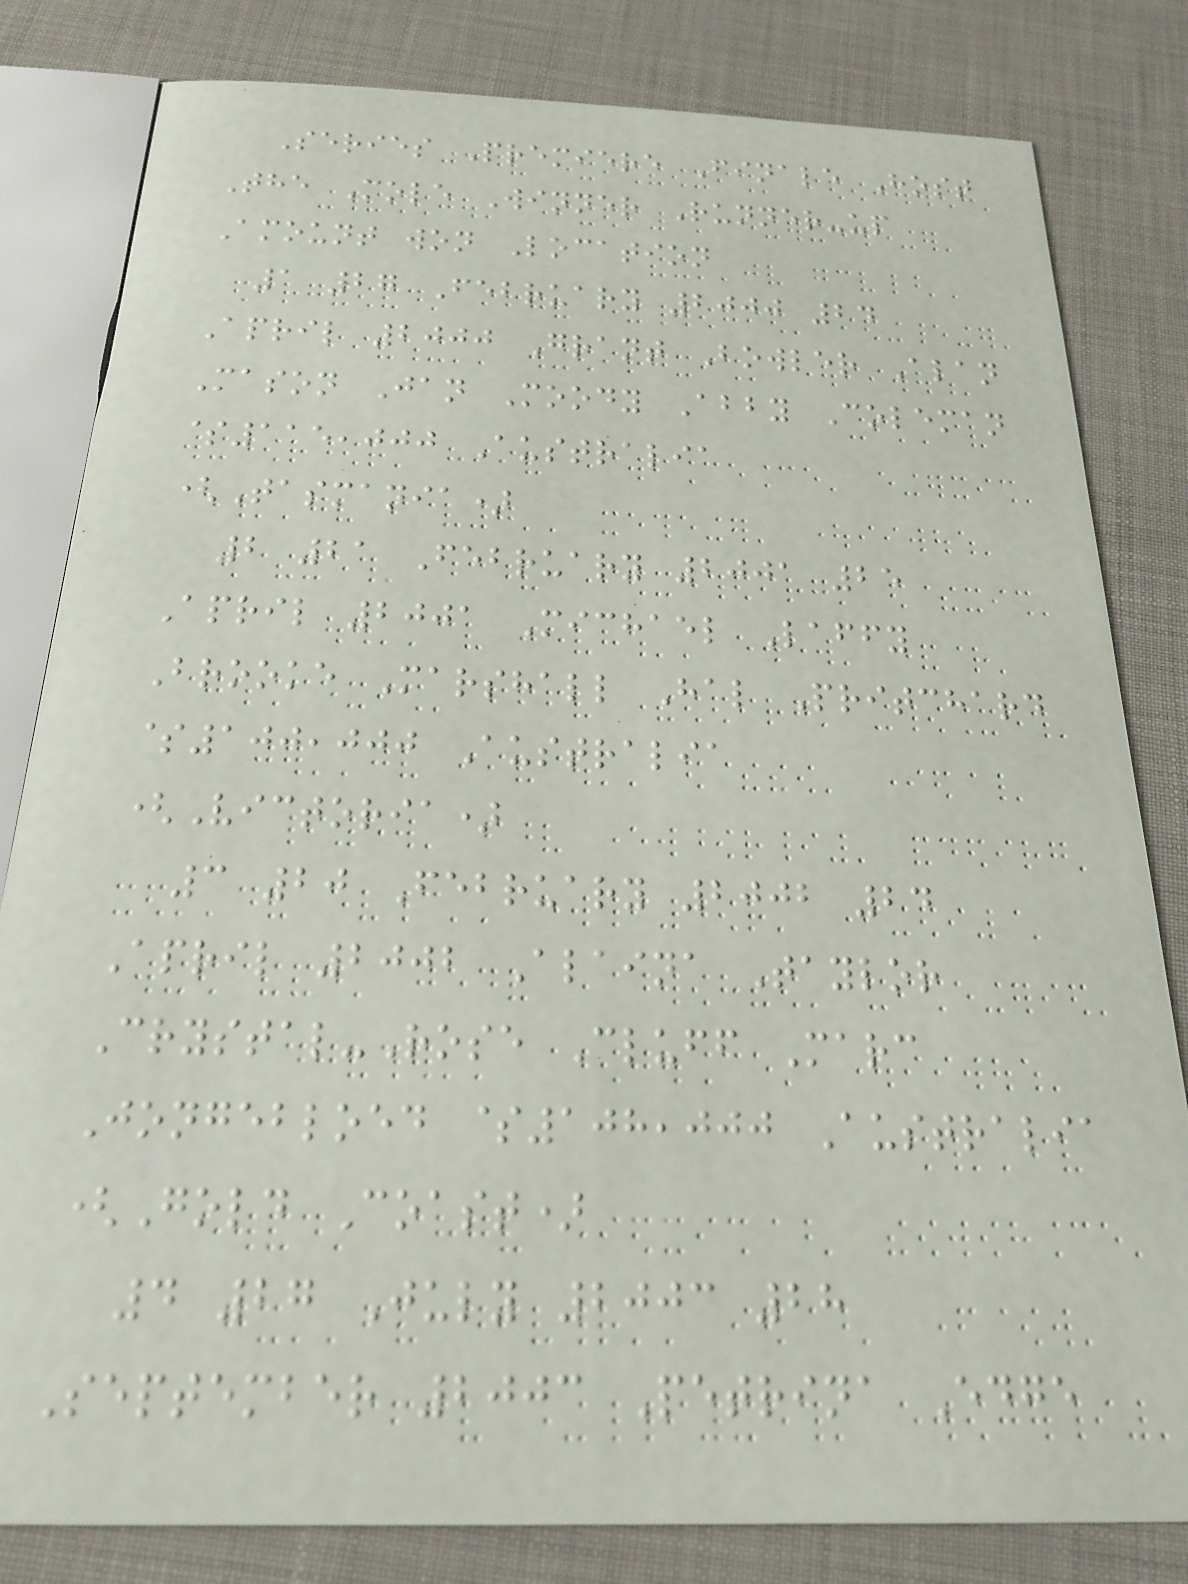Series Premiere Finale Host
The Mole Winner Runner-up
Amount won Location
1 27 February 2000 24
April 2000 Grant Bowler Alan
Mason Jan Moody Abby Coleman
$115,000 Australia
(Tasmania)
2 21 February 2001 25
April 2001 Michael Laffy
Brooke Marshall Hal Pritchard
$100,000 Australia
(Victoria)
3 20 February 2002 24
April 2002 Alaina Taylor
Crystal-Rose Cluff Marc
Jongebloed $108,000 Australia
(Gold Coast)
4 27 July 2003 28
September 2003 Petrina Edge
